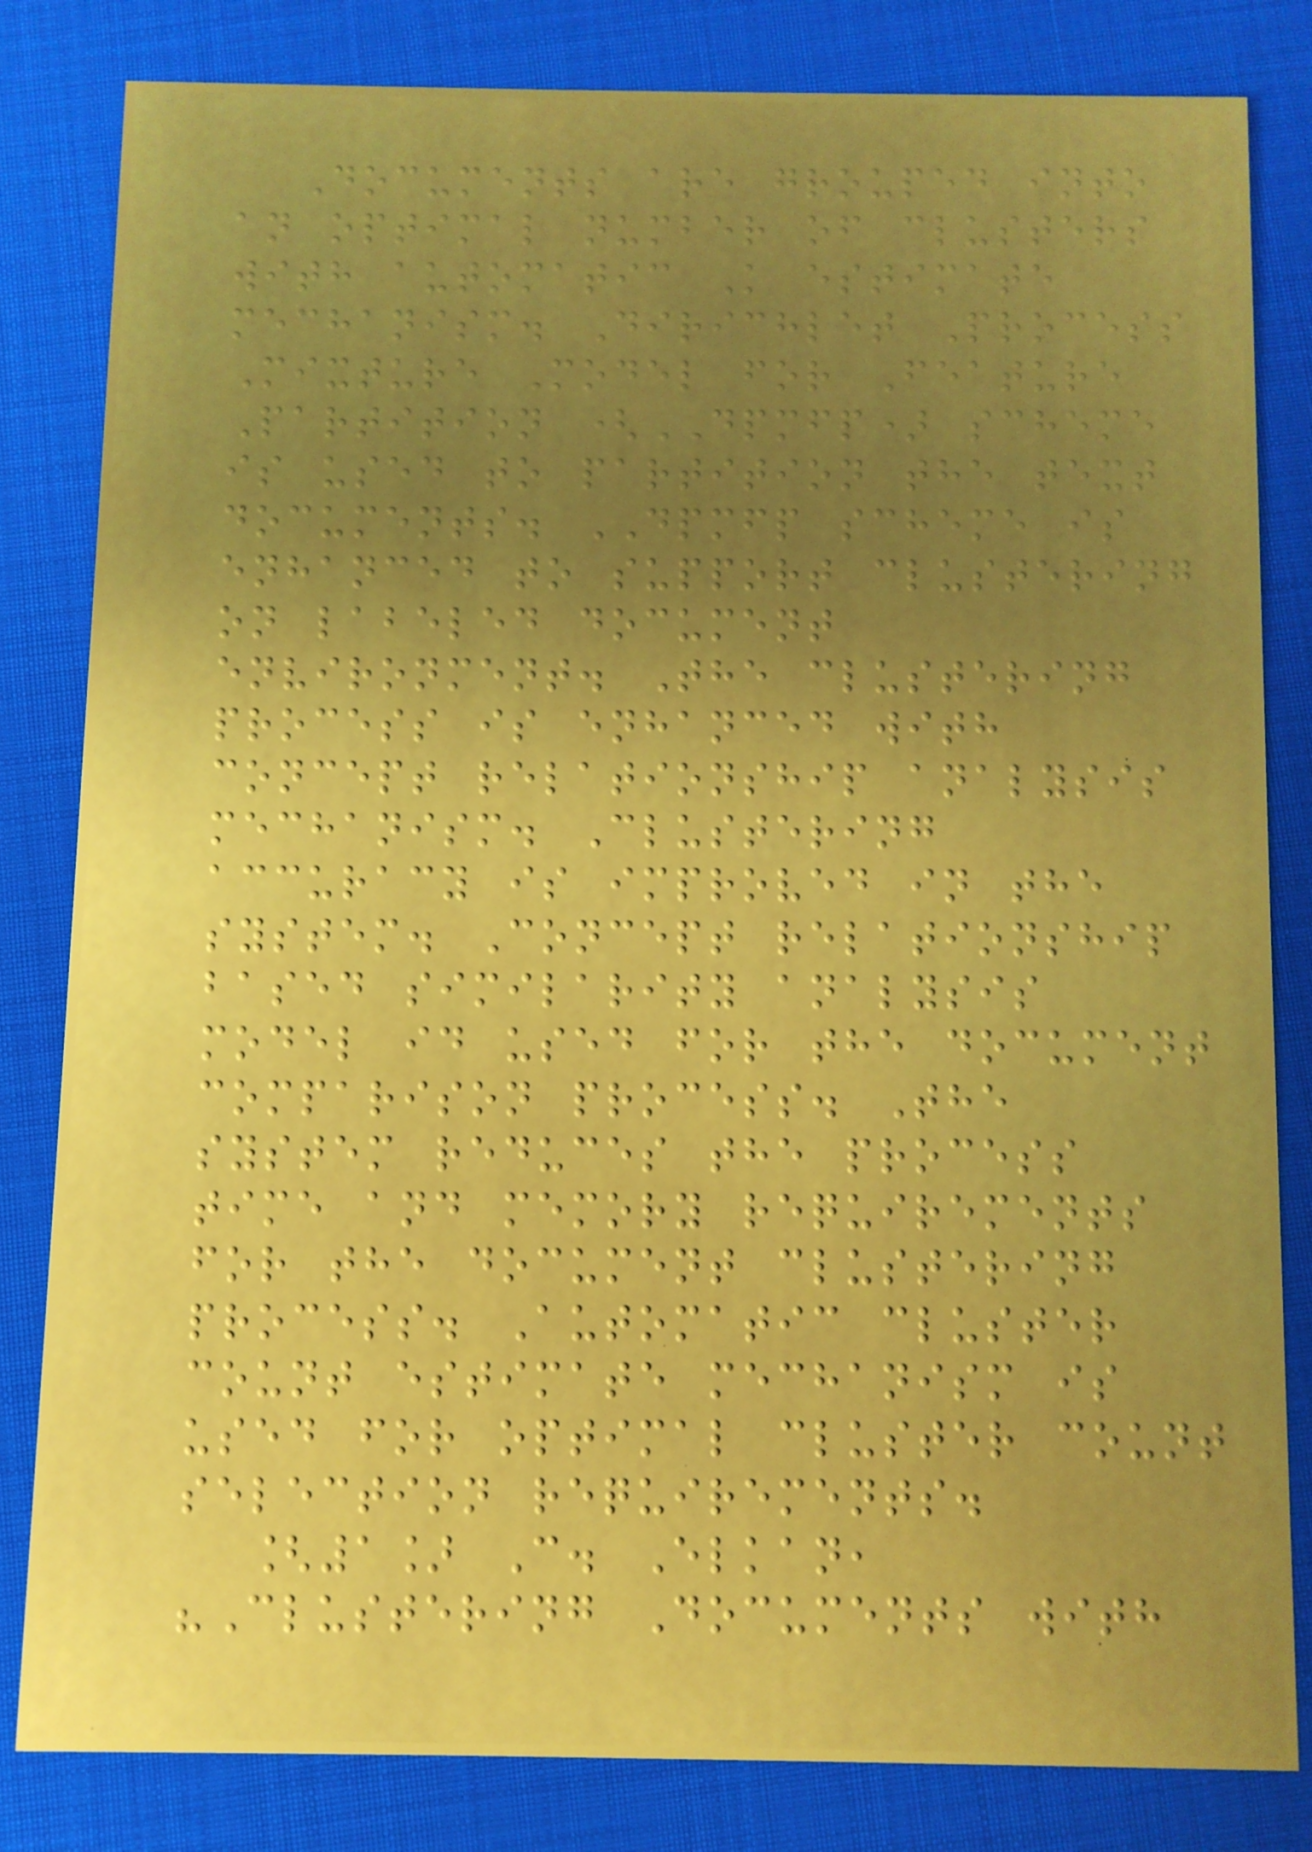Documents are grouped into
an optimal number of clusters
with automatic K estimate
mechanism. Dirichlet Process
Mixture Model for Feature
Partition (DPMFP) scheme
is used to partition the text
documents. DPMFP scheme is
enhanced to support clustering
on labeled document
environment. The clustering
process is enhanced with
concept relationship analysis
mechanism. Clustering
accuracy is improved in the
system. Concept relationship
based similarity analysis
model id used for the document
comparison process. The
system reduces the process
time and memory requirements
for the document clustering
process. Automatic cluster
count estimate mechanism is
used for optimal cluster count
selection requirements.
[1] C. Elkan,
"Clustering Documents with
